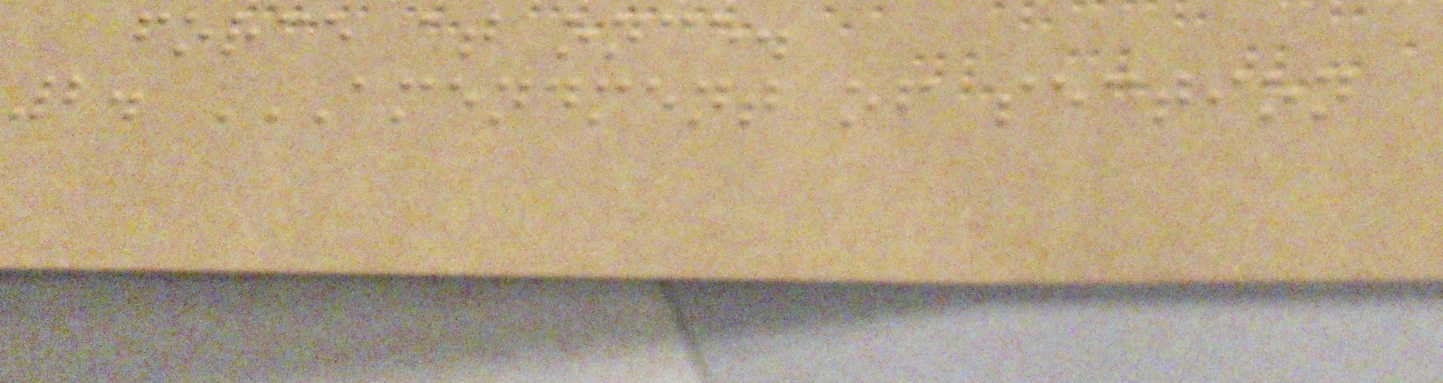force at once.
2. AMENDMENT OF SECTION
